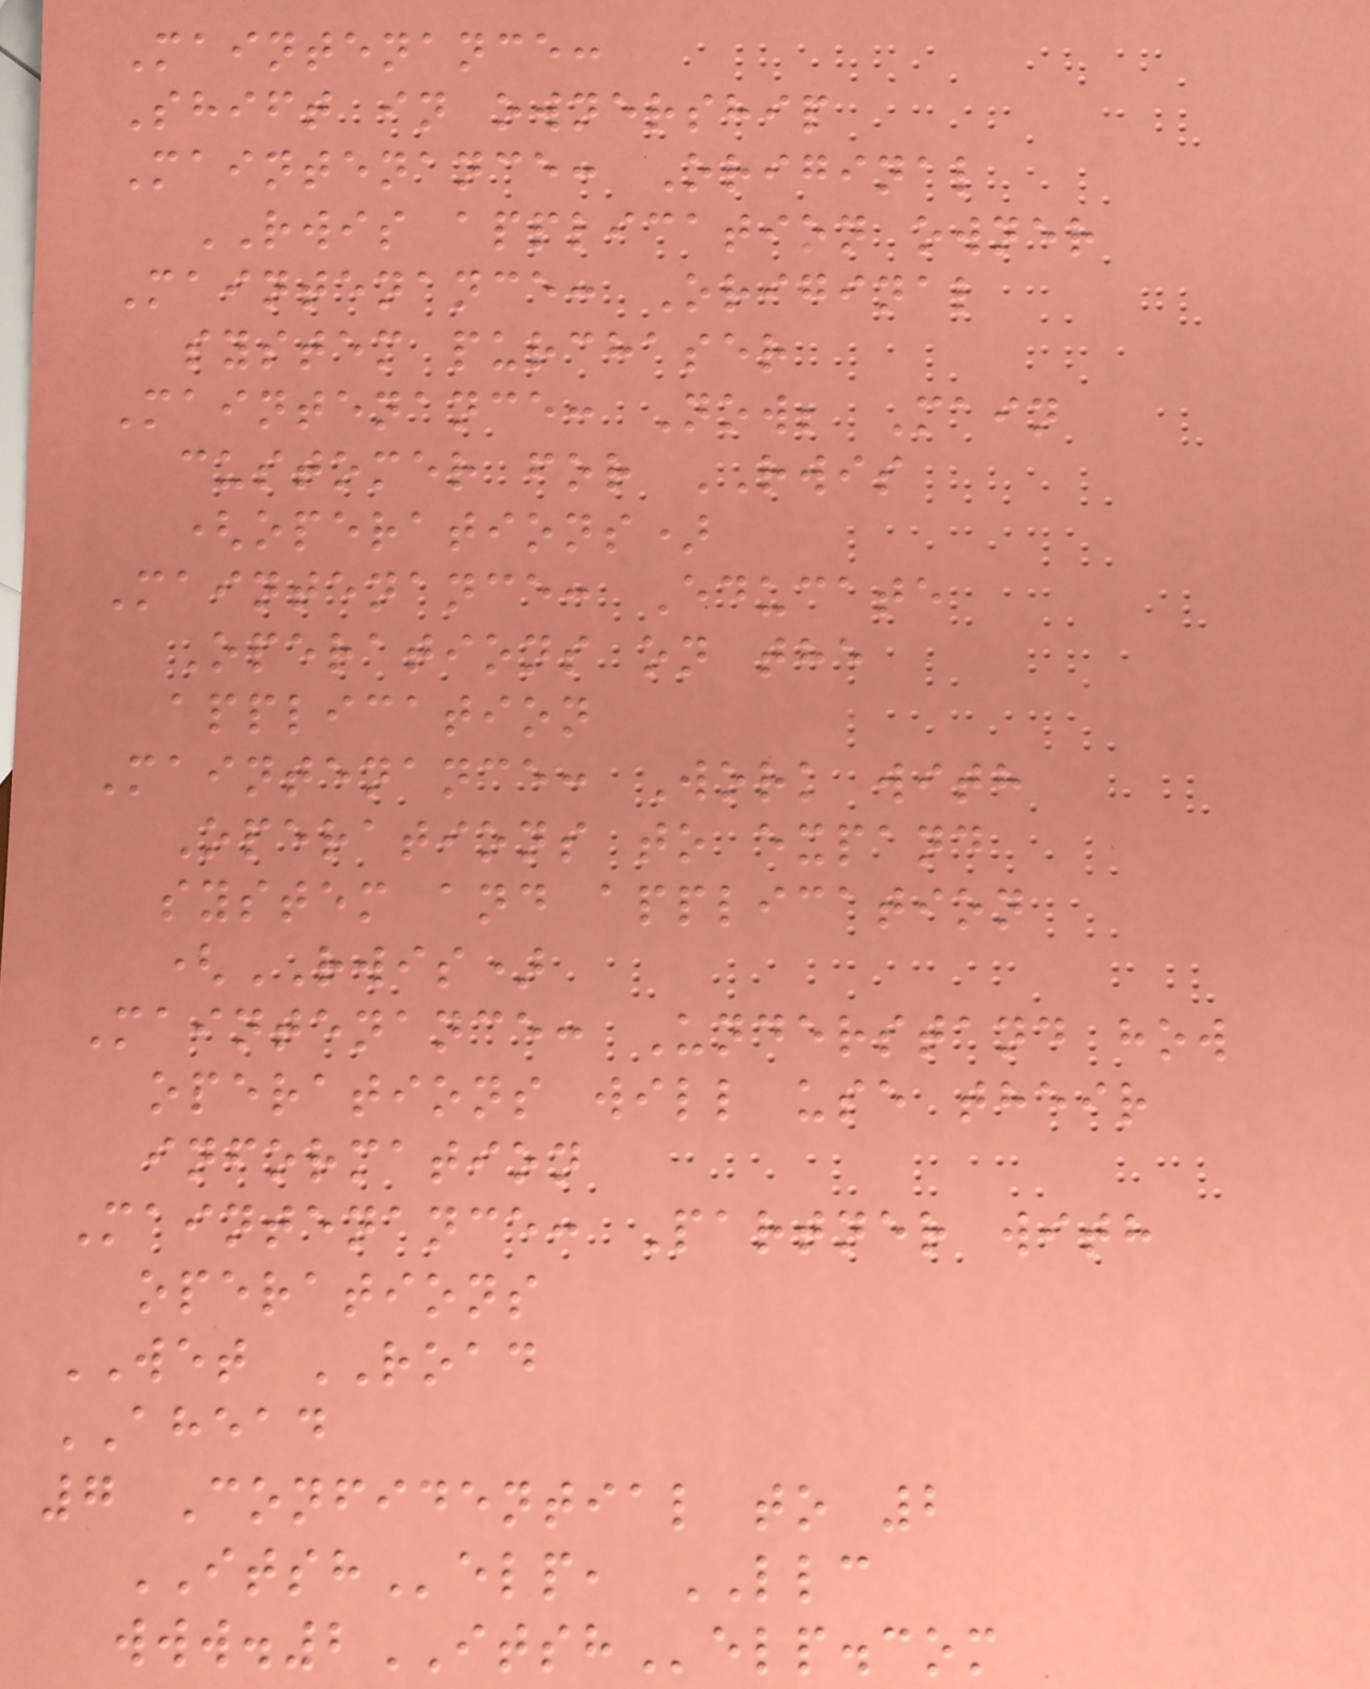Maintenance:
Shift in ownership
Maintenance: Original
RWIS application owner
Maintenance: Original
system purchaser
Maintenance: Now; Main
customer for RWIS
(operations)
Maintenance: Educate
Operations on the
application
Maintenance: Work with
Operations to expand
system and application
(RWIS)
Maintenance: Understand how
operations will use their
information
Maintenance: Partner with
operations
WET ROAD
AHEAD
7 Confidential to 2
ITSHelp, LLC
www.2ITSHelp.com
